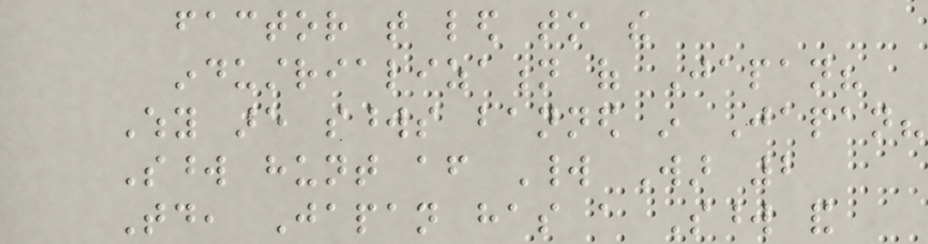factor that led to the
industrialization of Japan?
Why are swords banned in Japan?
Sword hunt after World War 2
Today, Japan has a Sword and
